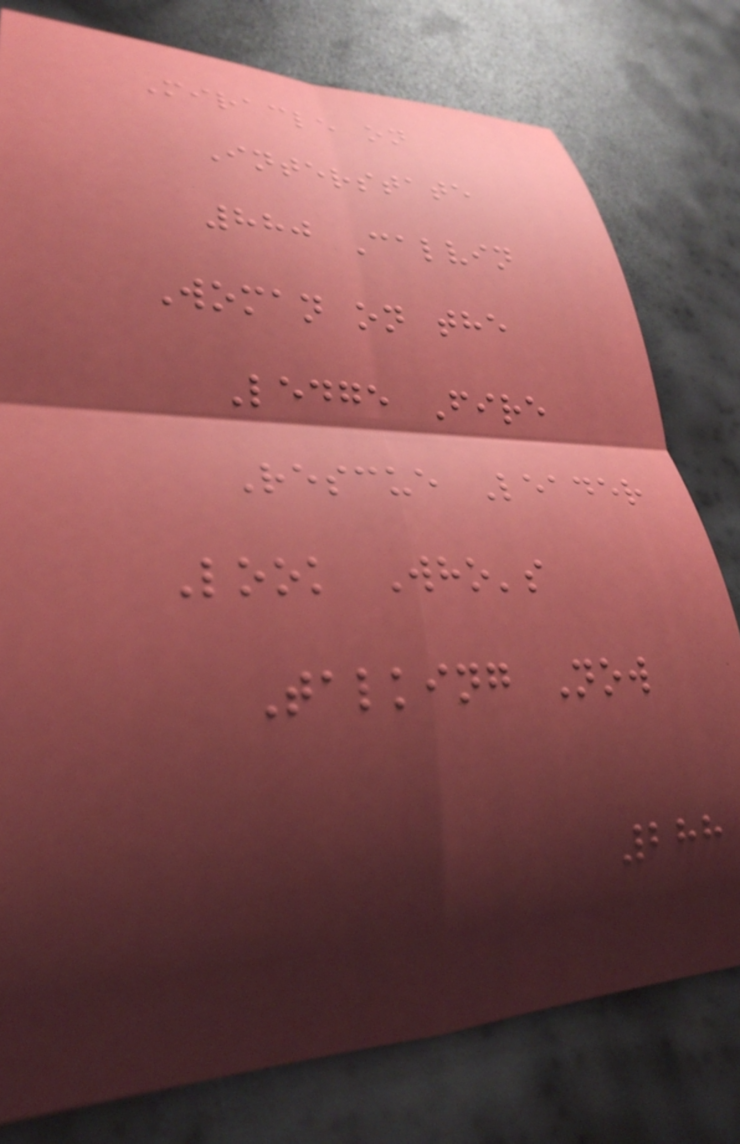Miracle on
Interstate
880 Calvin
Woman on the
Ledge Fire
Rescue Leader
Look Who's
Talking Now
288
